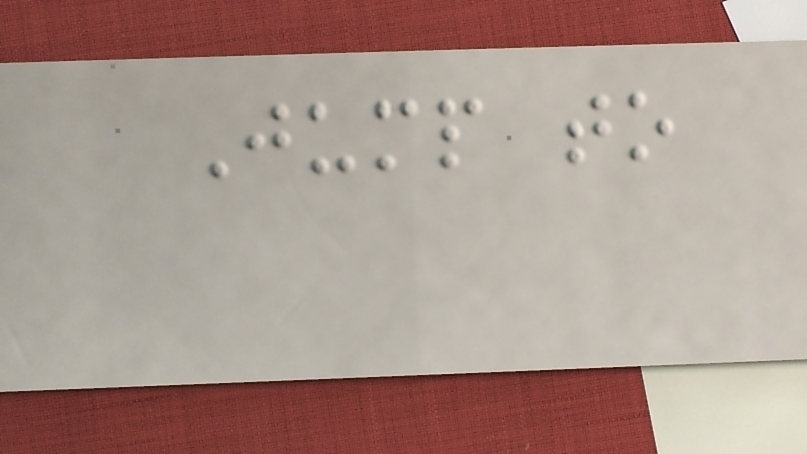Jump to
